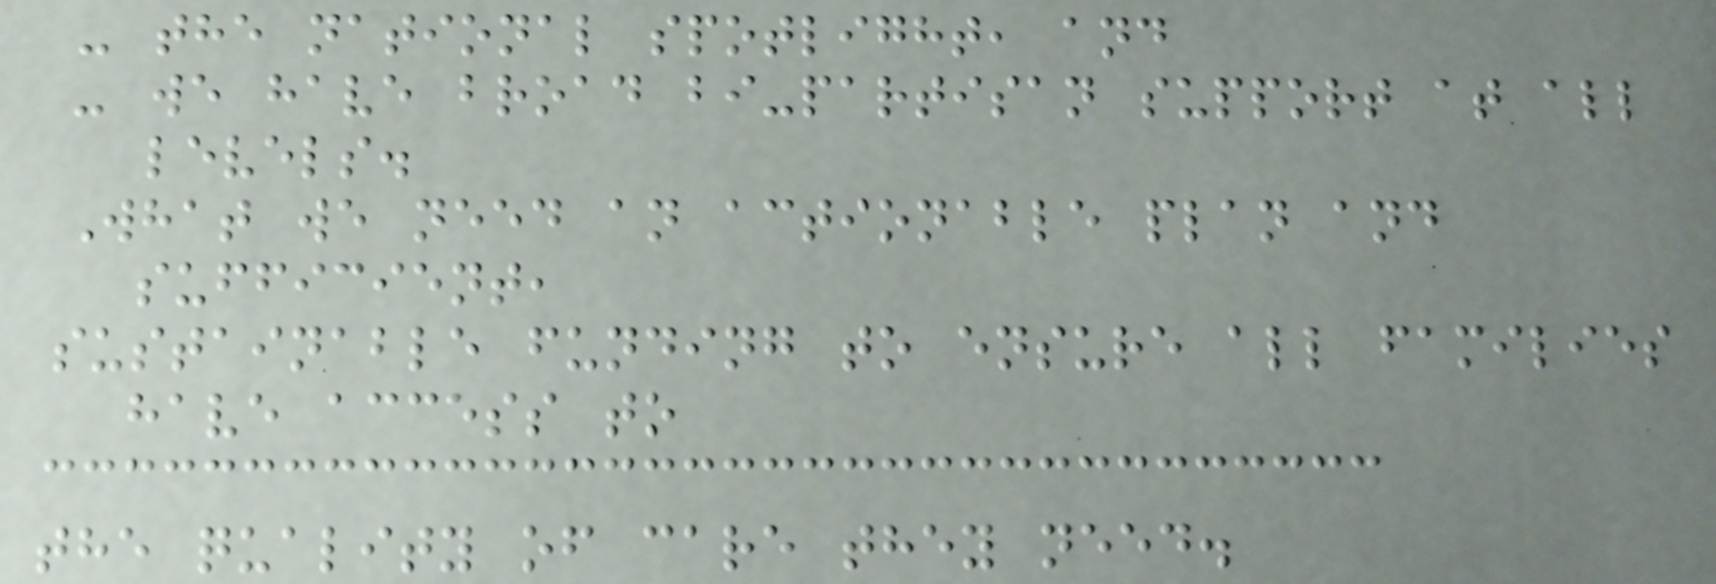- the national spotlight, and
- we have broad bi-partisan support at all
levels.
What we need an actionable plan and
sufficient,
sustainable funding to ensure all families
have access to
the quality of care they need.
